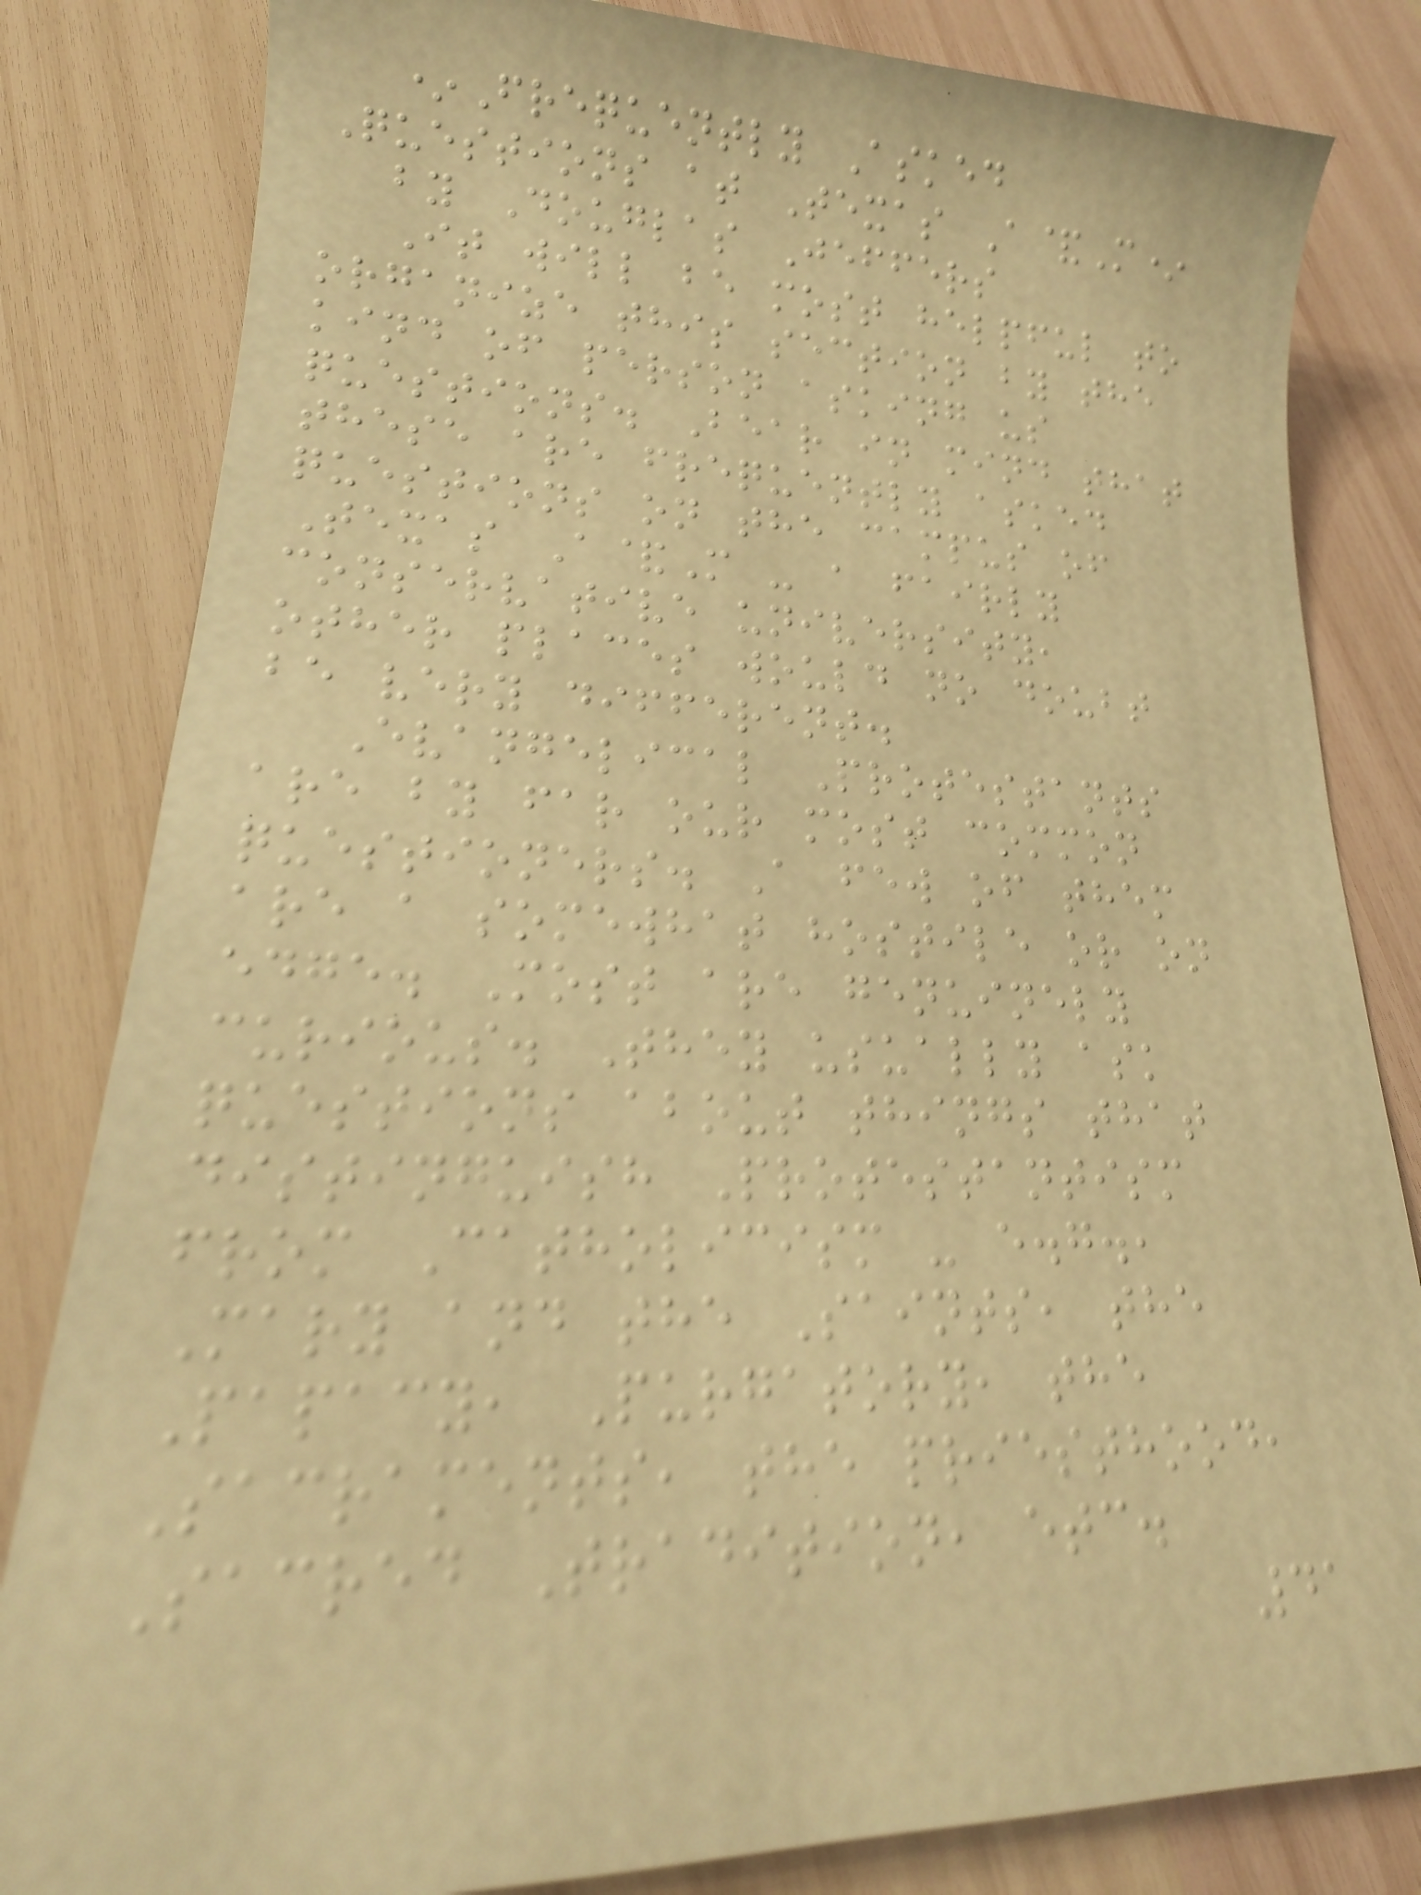*Frequently Asked
Questions at Texas A&M*
by Douglas Jeffers
It will be most helpful to
organize this section by the
kind of person asking us
questions. Bear in mind that
these are frequently asked
questions on the campus of
Texas A&M - a fairly
conservative university,
other places would no doubt
be very different.
Evangelical Protestants
are by far our most common
questioners. A few of them
are a somewhat hostile or on
edge. Most are genuinely
curious. They usually ask
questions about things that
distinguish Protestantism
from Catholicism - e.g.,
Mary and the Saints, the
Papacy, Purgatory, the
Sacraments, the priesthood,
Sacred Tradition, etc.
41
